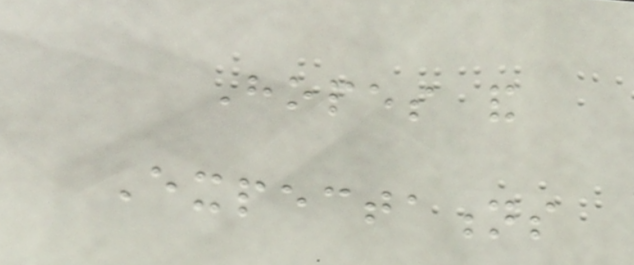Hopes and
Expectations
